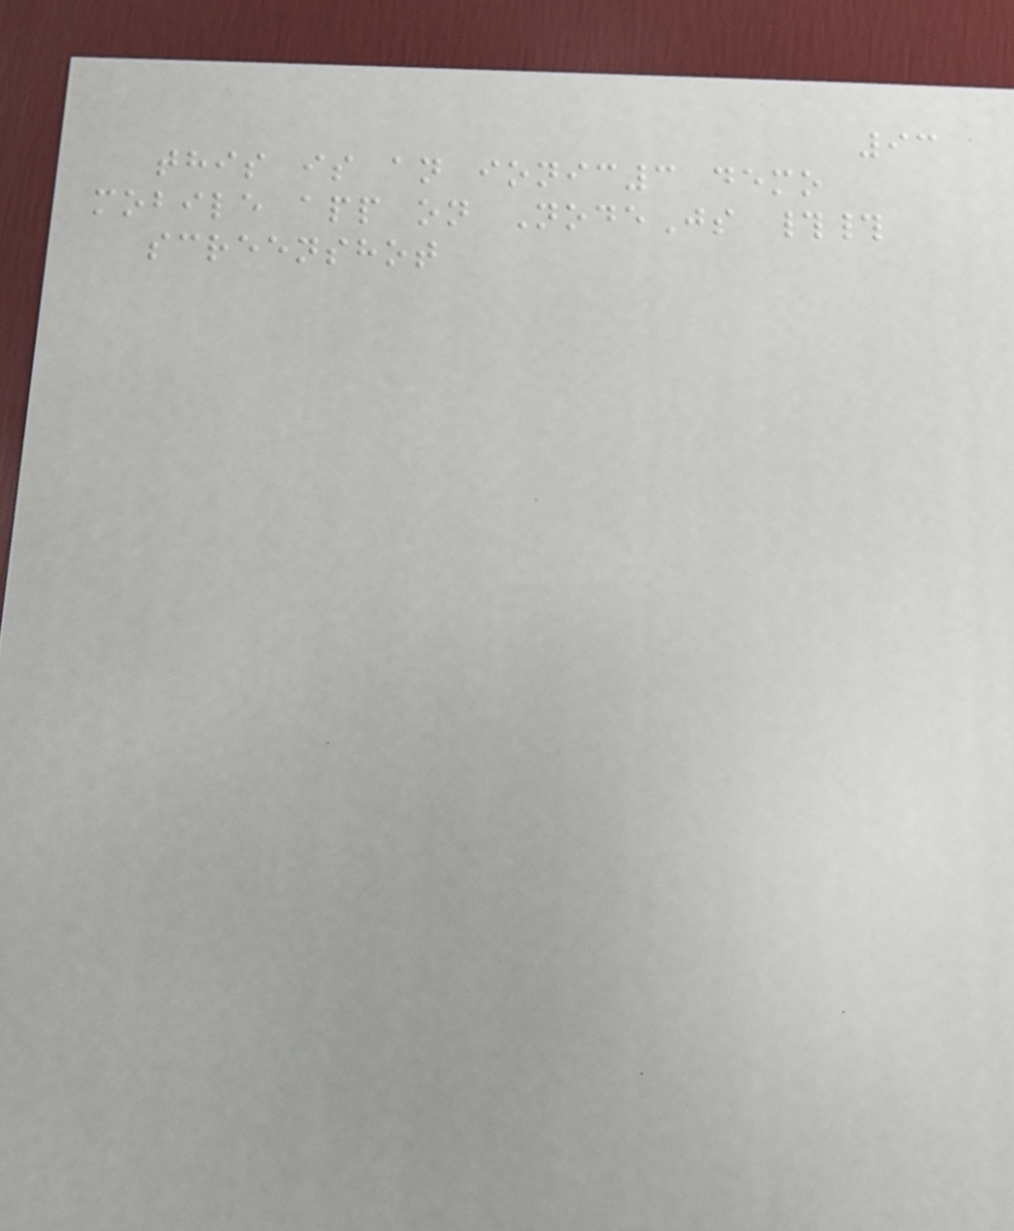93
this is an ionic3 demo
mobile app on NodeJs ##
screenshot
